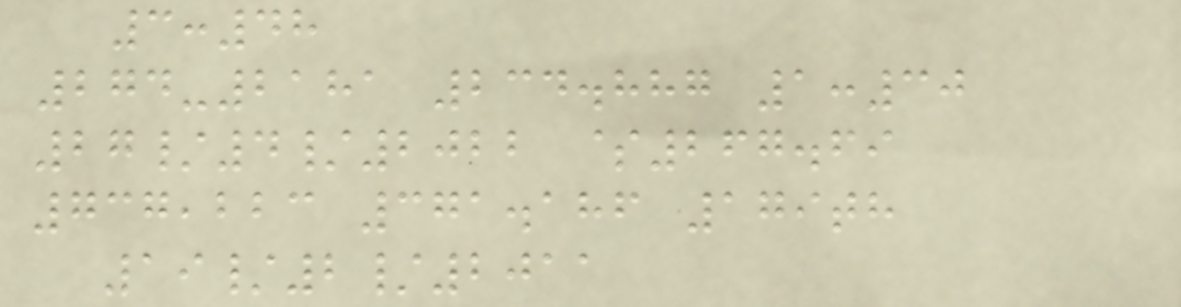3:48
274-2181 234.887 1:30
27/4/2022 $267.69
737,223 371.186 179th
19/2/2011
